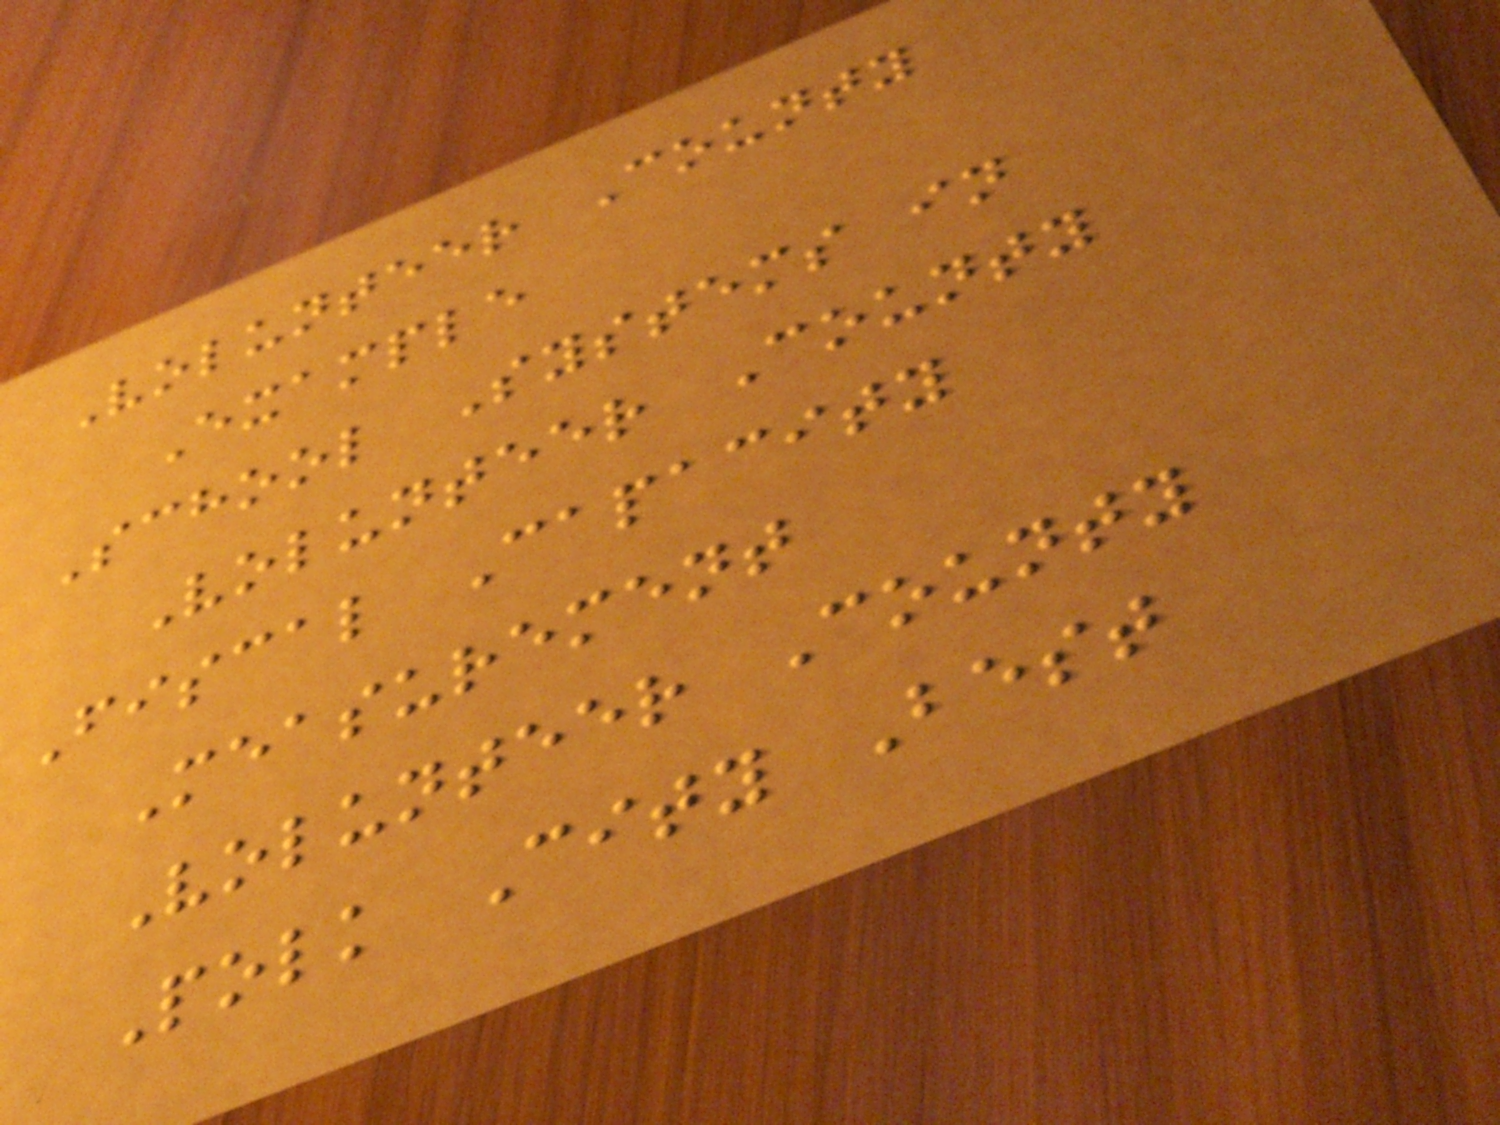Volunteer County
Example
School Systems in
Volunteer County
Fiscal Capacity
Measurement
Volunteer County
Polk City Best
